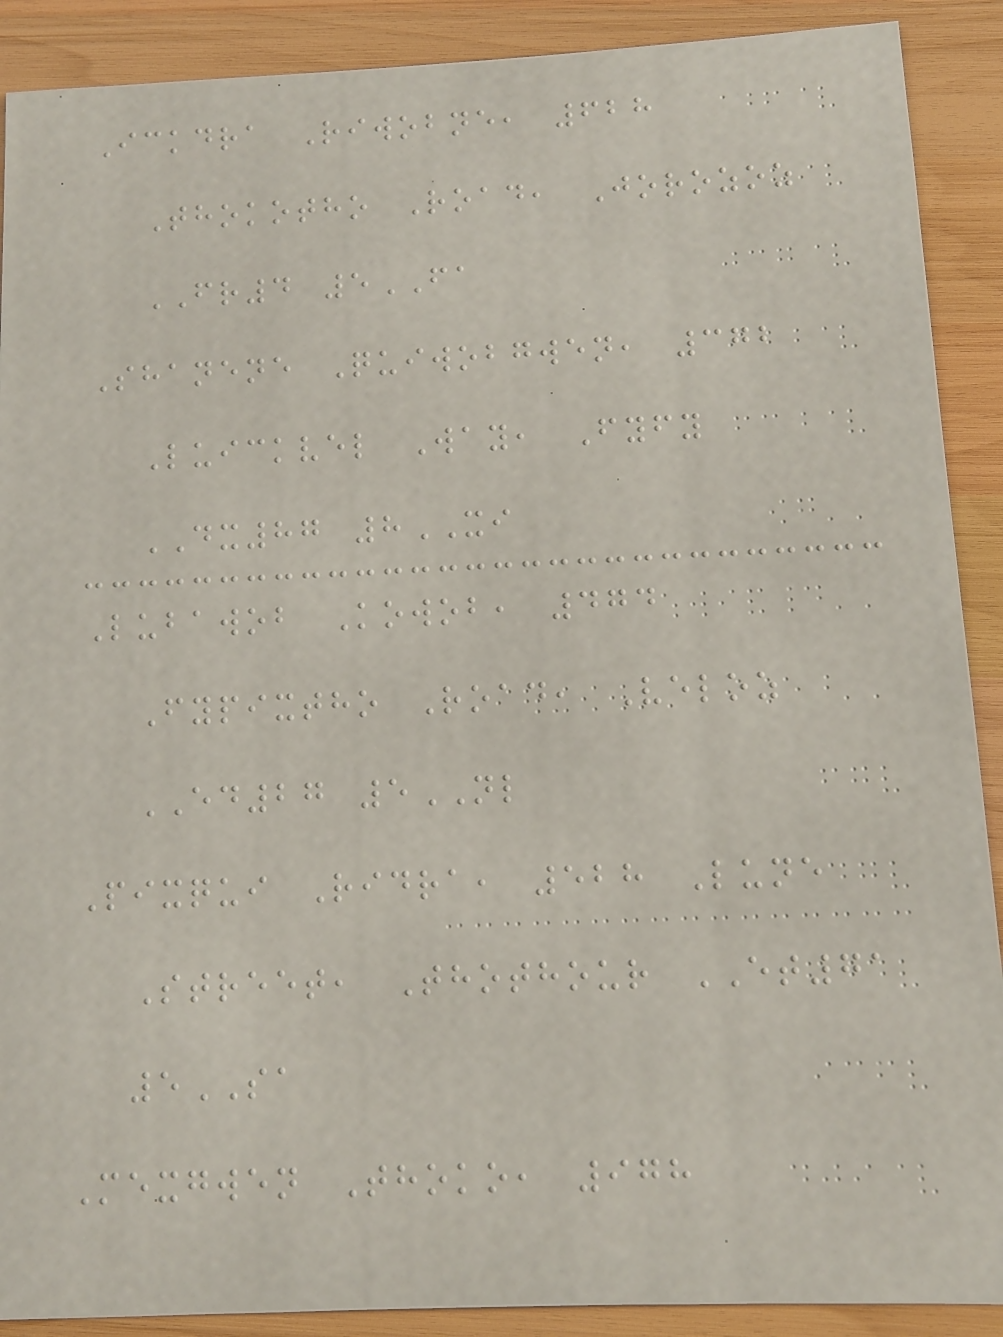Ickdra Riwobne, 628
Thokotho Road, Jorozoz
FR4 5FA
Shanene Quiwobgwen, 372
Luickvel Way, Fyfy
DX87 8XI
Lubawob Kowob, 474
Fypixtho Road, Veloz
ED27 5NL
Pixqui Ridra, 528 Lune
Street, Thothour ET71
5SA
Mexgwen Thoko, 978
